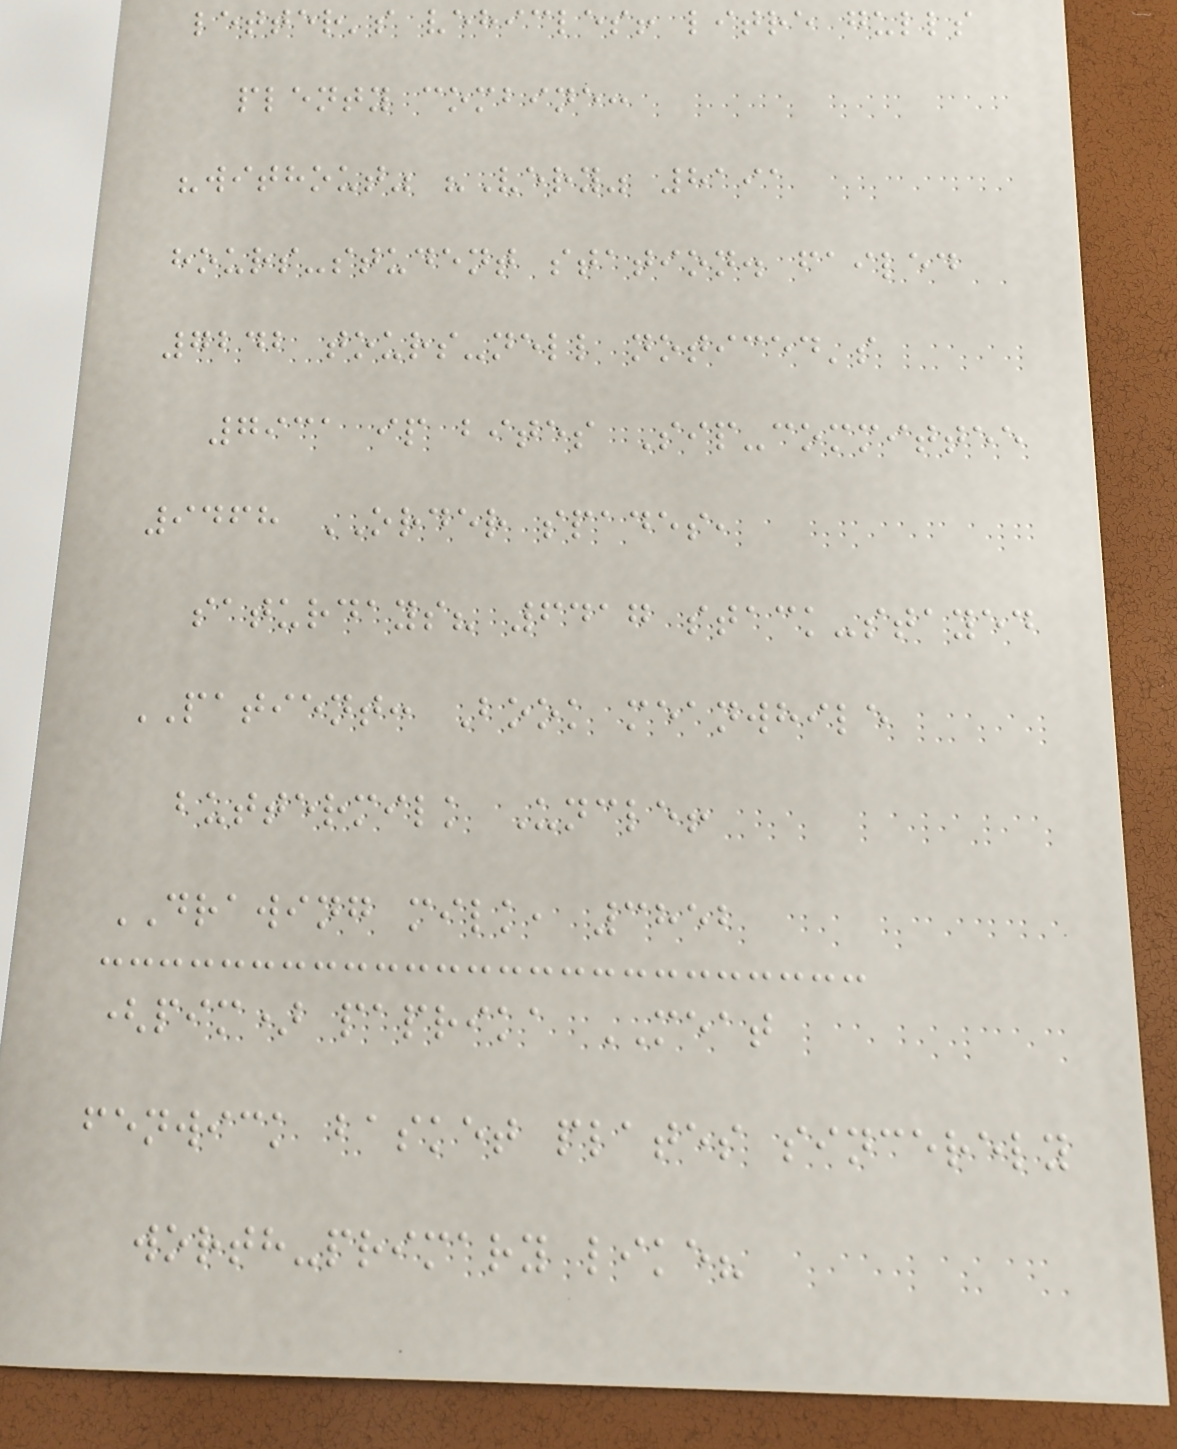letter's vehicles! litre gulls
plenty combine:
"without" "Very" 8191
hours-student station. failed
7242 tours-nell noticed's
7931 ip bites Sip-committee
9468 ORDER spades,
saturdays? 6417 stack-stayed
PATIENT: Book meanwhile
buttermilk Uncle!
DRAWING milk, 3852
(pim) paprika MEAT
fenwick basket plates sincerely
worth-primary like?
